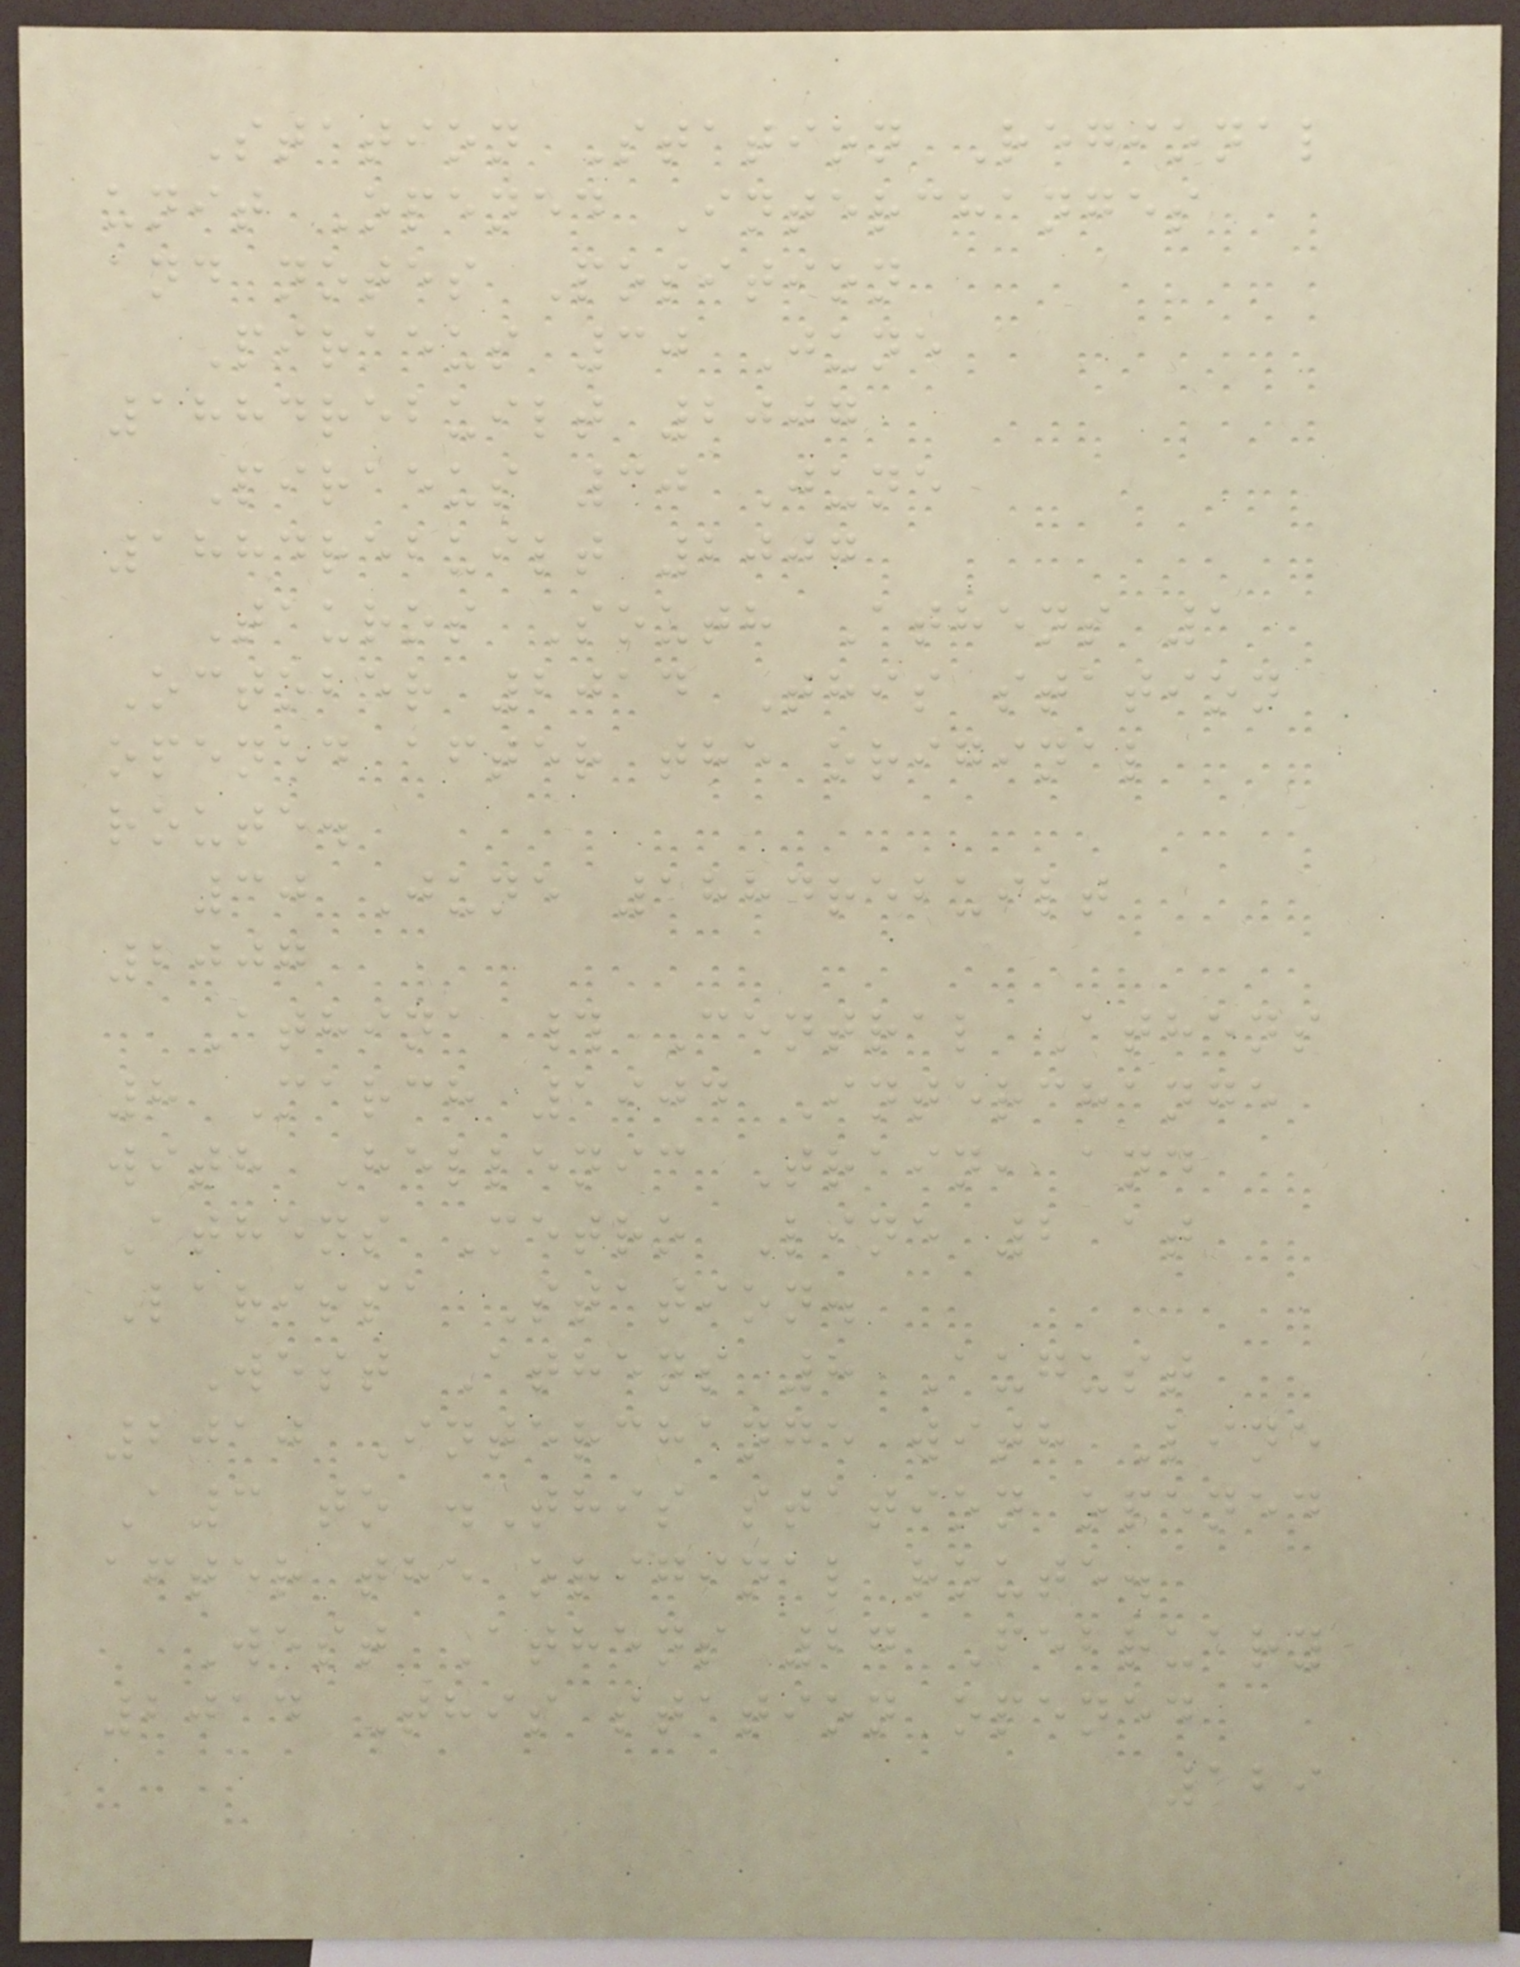Station Station Regional
unit Opened Interchanges
and notes Position
Piraeus 30 June
1884rebuilt 2007
Piraeus 30 June
1884rebuilt 2007
Tauros South Athens 1
October 2014 This station
opened after the original
route.
30 June 1884rebuilt
2007
Athina # Central Athens
8 March 1904 Interchange
with Hellenic Train, and
Athens Metro Line 2 at
Larissa Station.
West Athens 8 August
2010 Interchange with Line
A3 to .This station opened
after the original route.
West Athens 27 February
2014 This station opened
129
